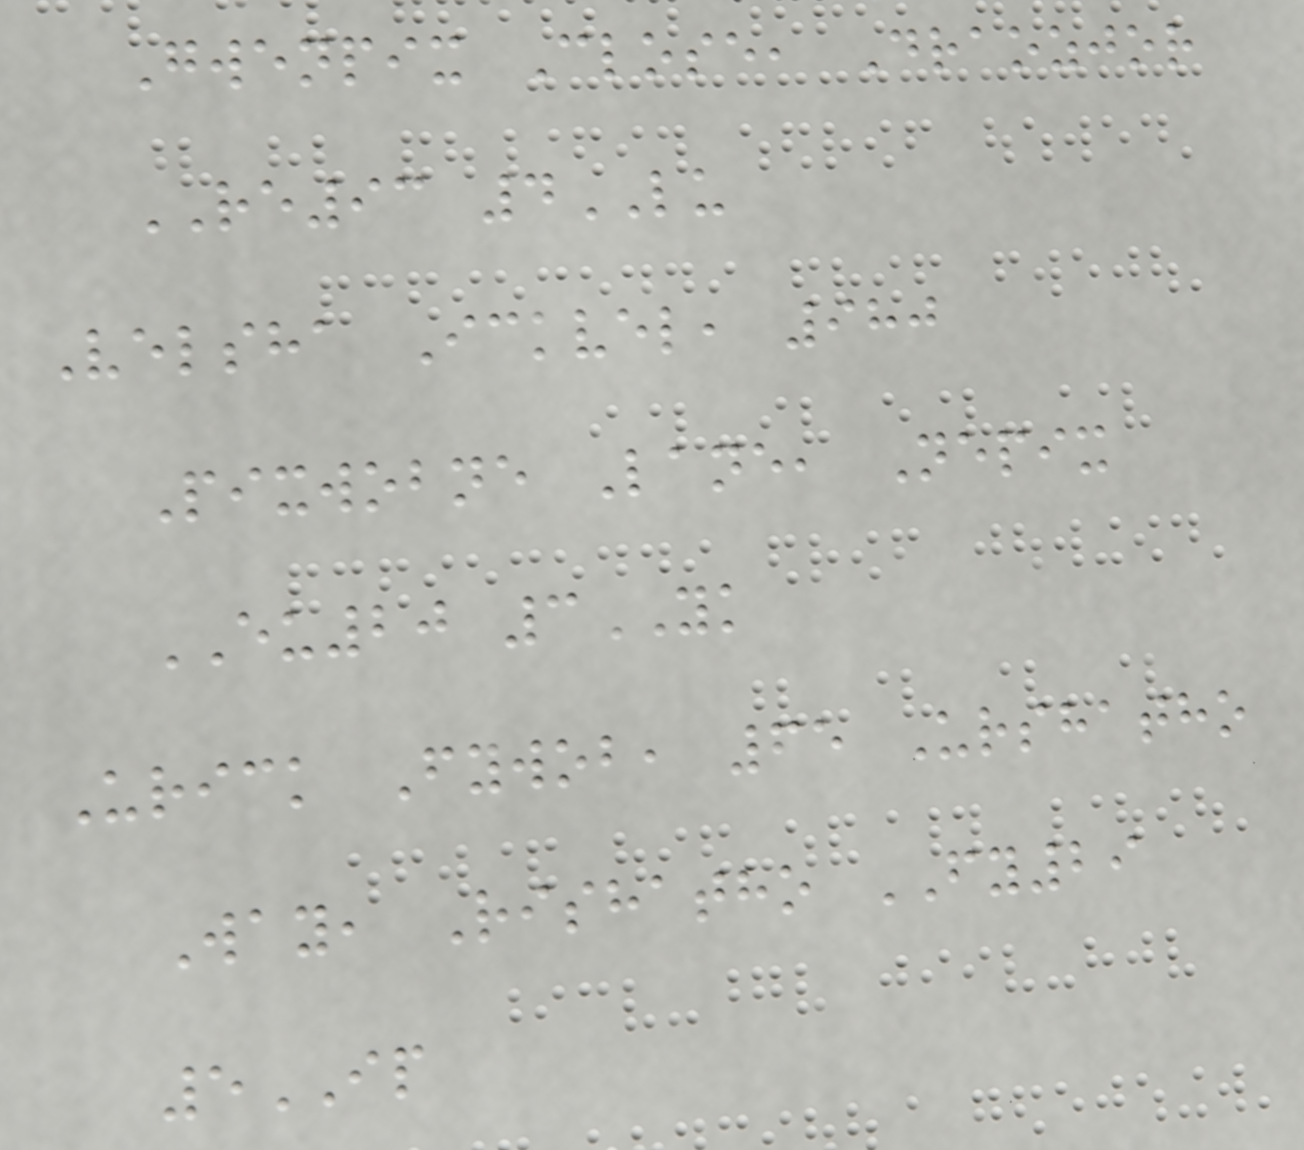Gwenpix Close, Draozjor
RE93 4LU
Velsha Ickvel, 980
Pixwobne Lane, Nepix
EU20 3YK
Urick Fywob, 65 Urshatho
Way, Rishatho FY29
5IP
